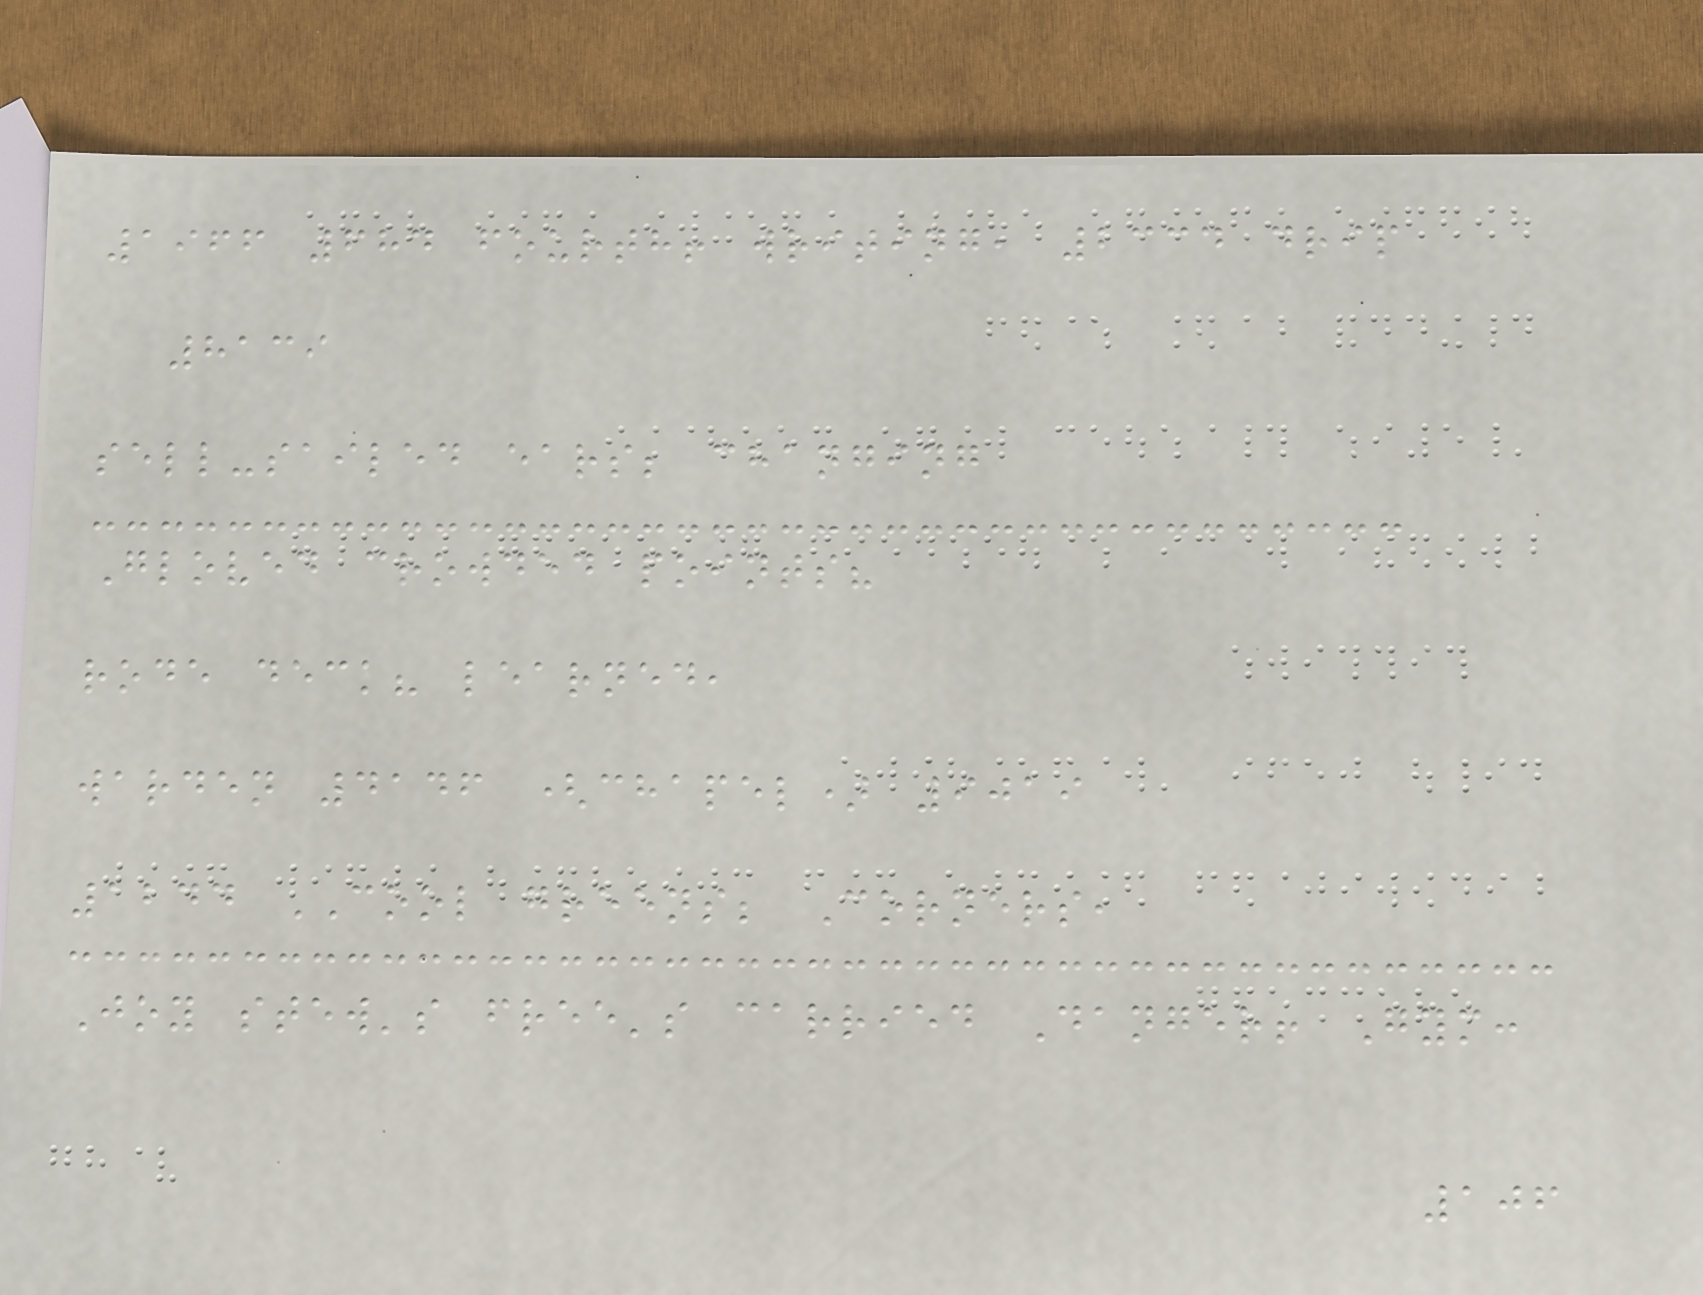1966 684 fourth! writing, 2334 drip
8139
sell-sailed ears; changing
Gloved crowded points?
rode deck? learned,
warden 4146 (chapel) 9019
1244 COOL greens; Corners,
Joy stew's free's carried Danger! Gym:
106
